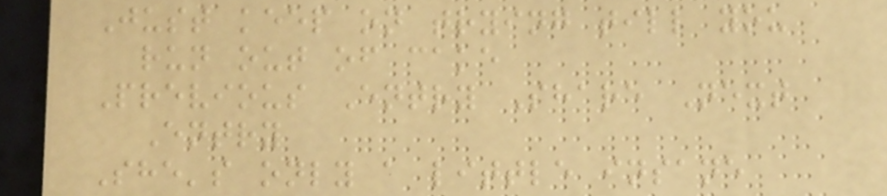Just keep on trying till you
run out of cake
Previous Entry Share Next
Entry
She's only a little insane
